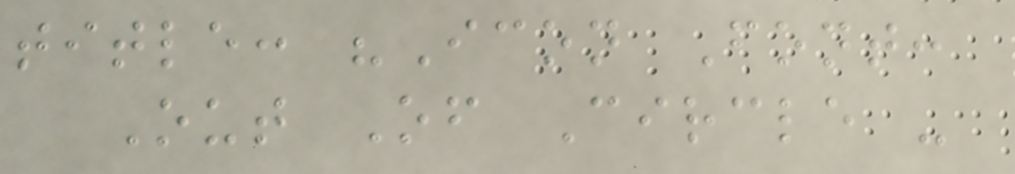title: "Icon Font:
Out Of Circle -
